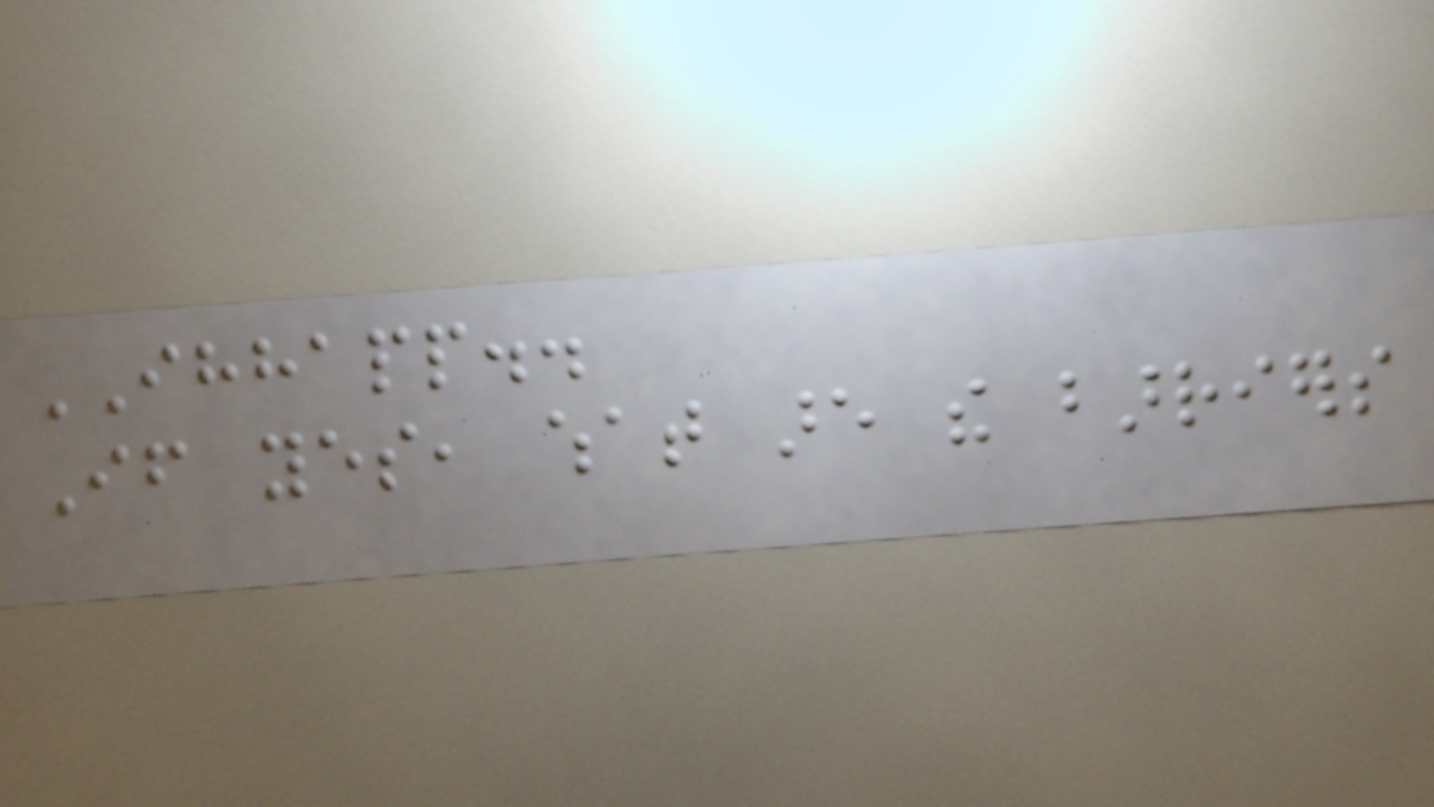IHHAPP..
If yes, what are the barriers
